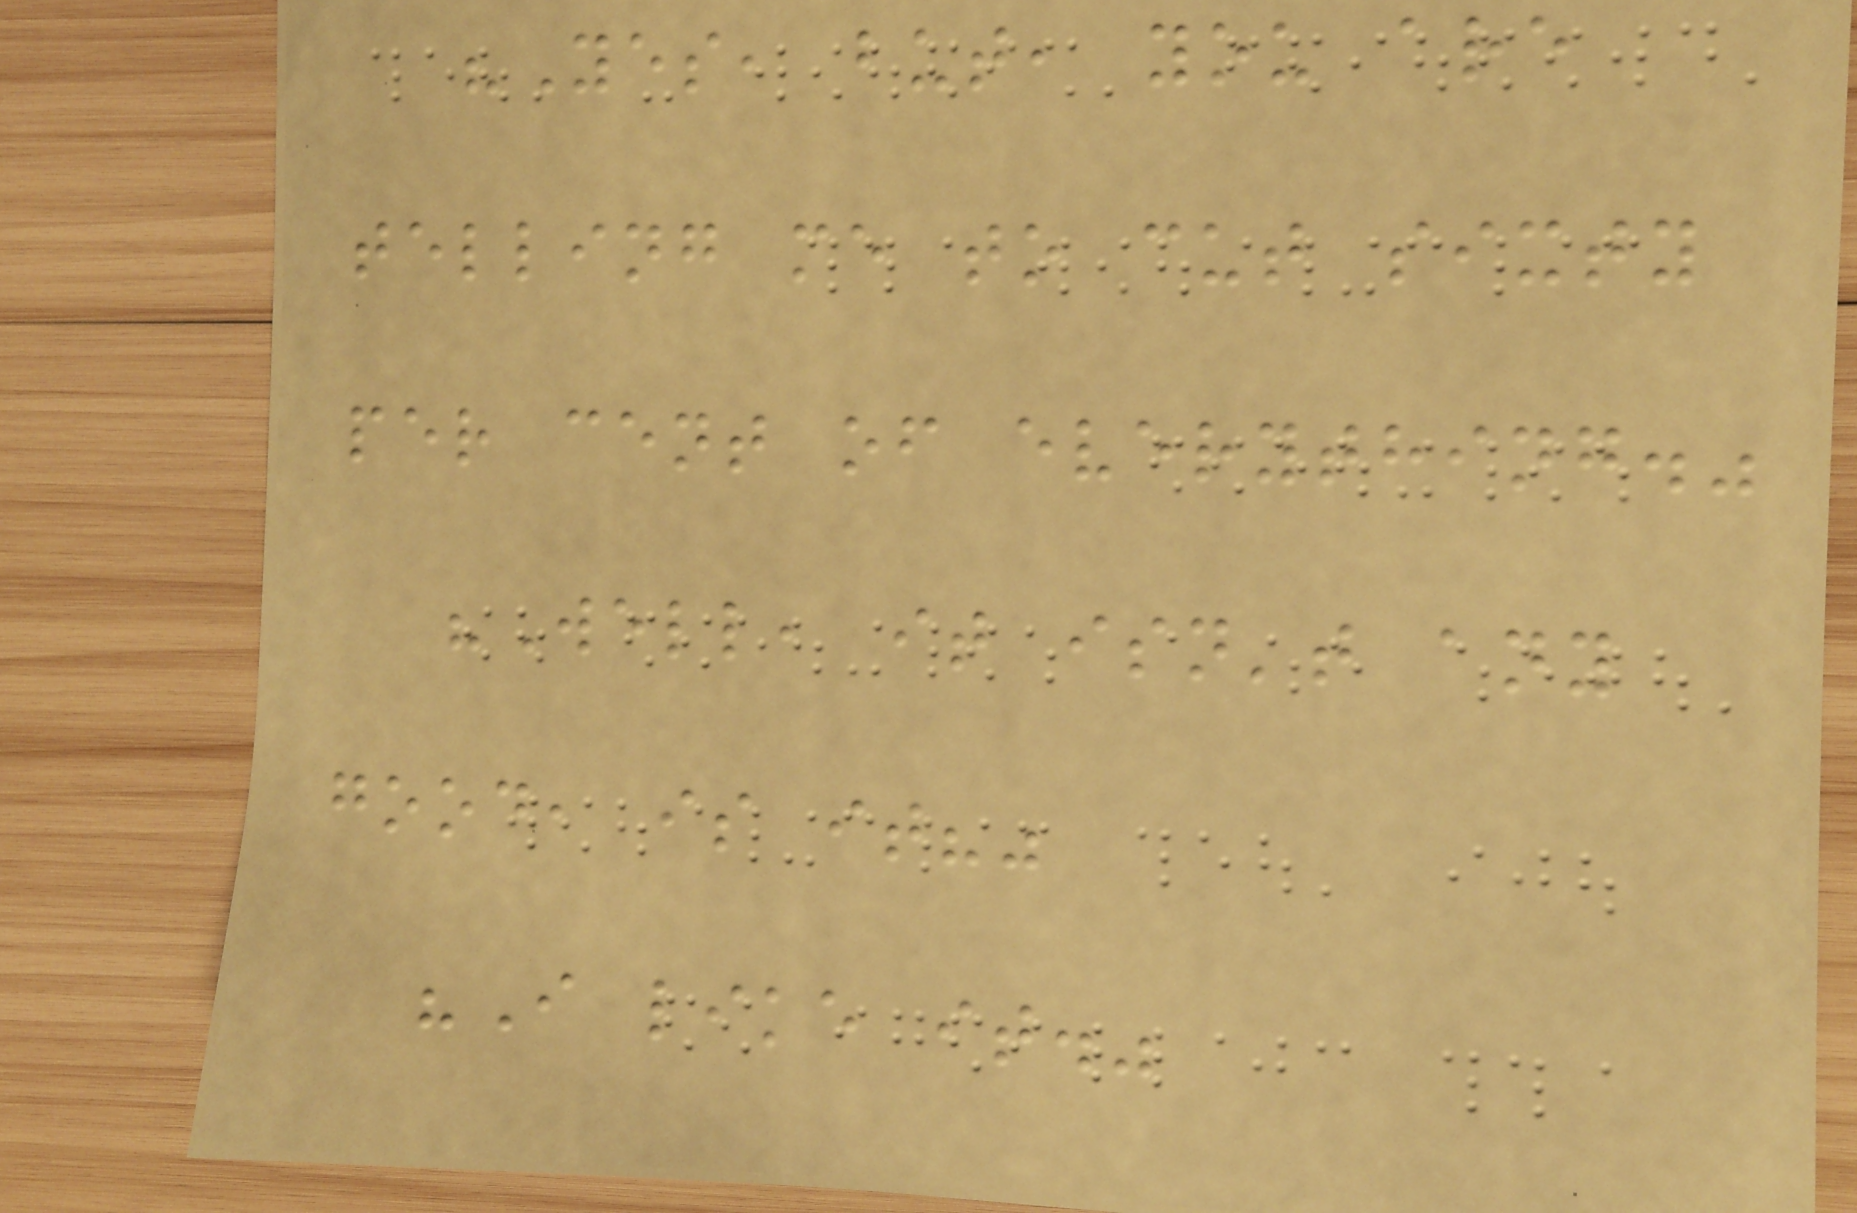"Yes, but, you are
telling me to cut sixty
per cent of everything."
"Well, it isn't any
good, is it?"
"I like it."
